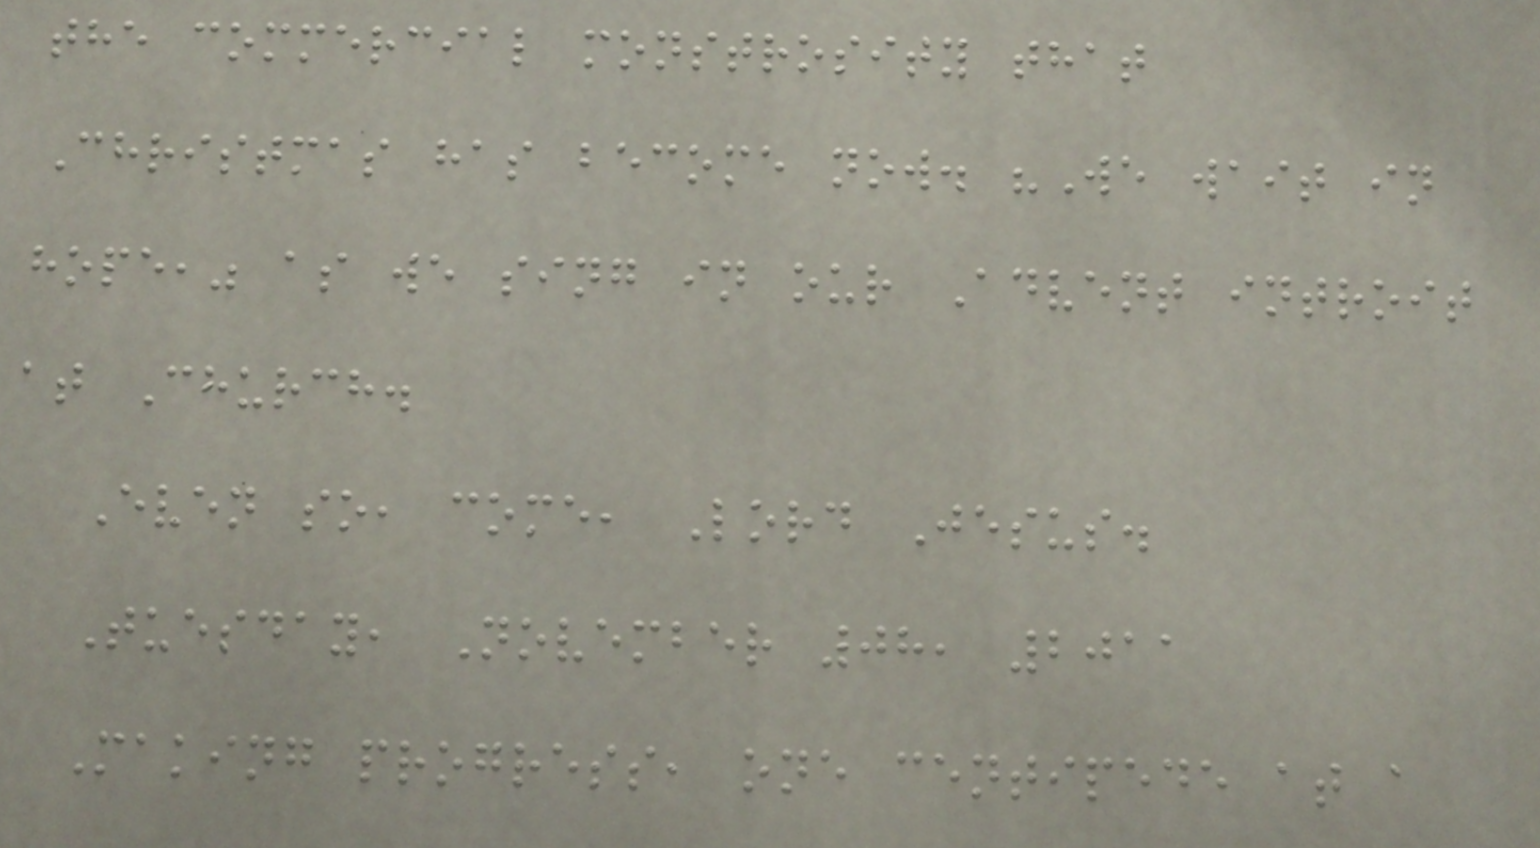the commercial monstrosity that
Christmas has become now. "We wait in
hope," as we sing in our Advent introit
at Church.
Even so, come, Lord Jesus.
Tuesday, November 08, 2011
Making progress, one centipede at a
